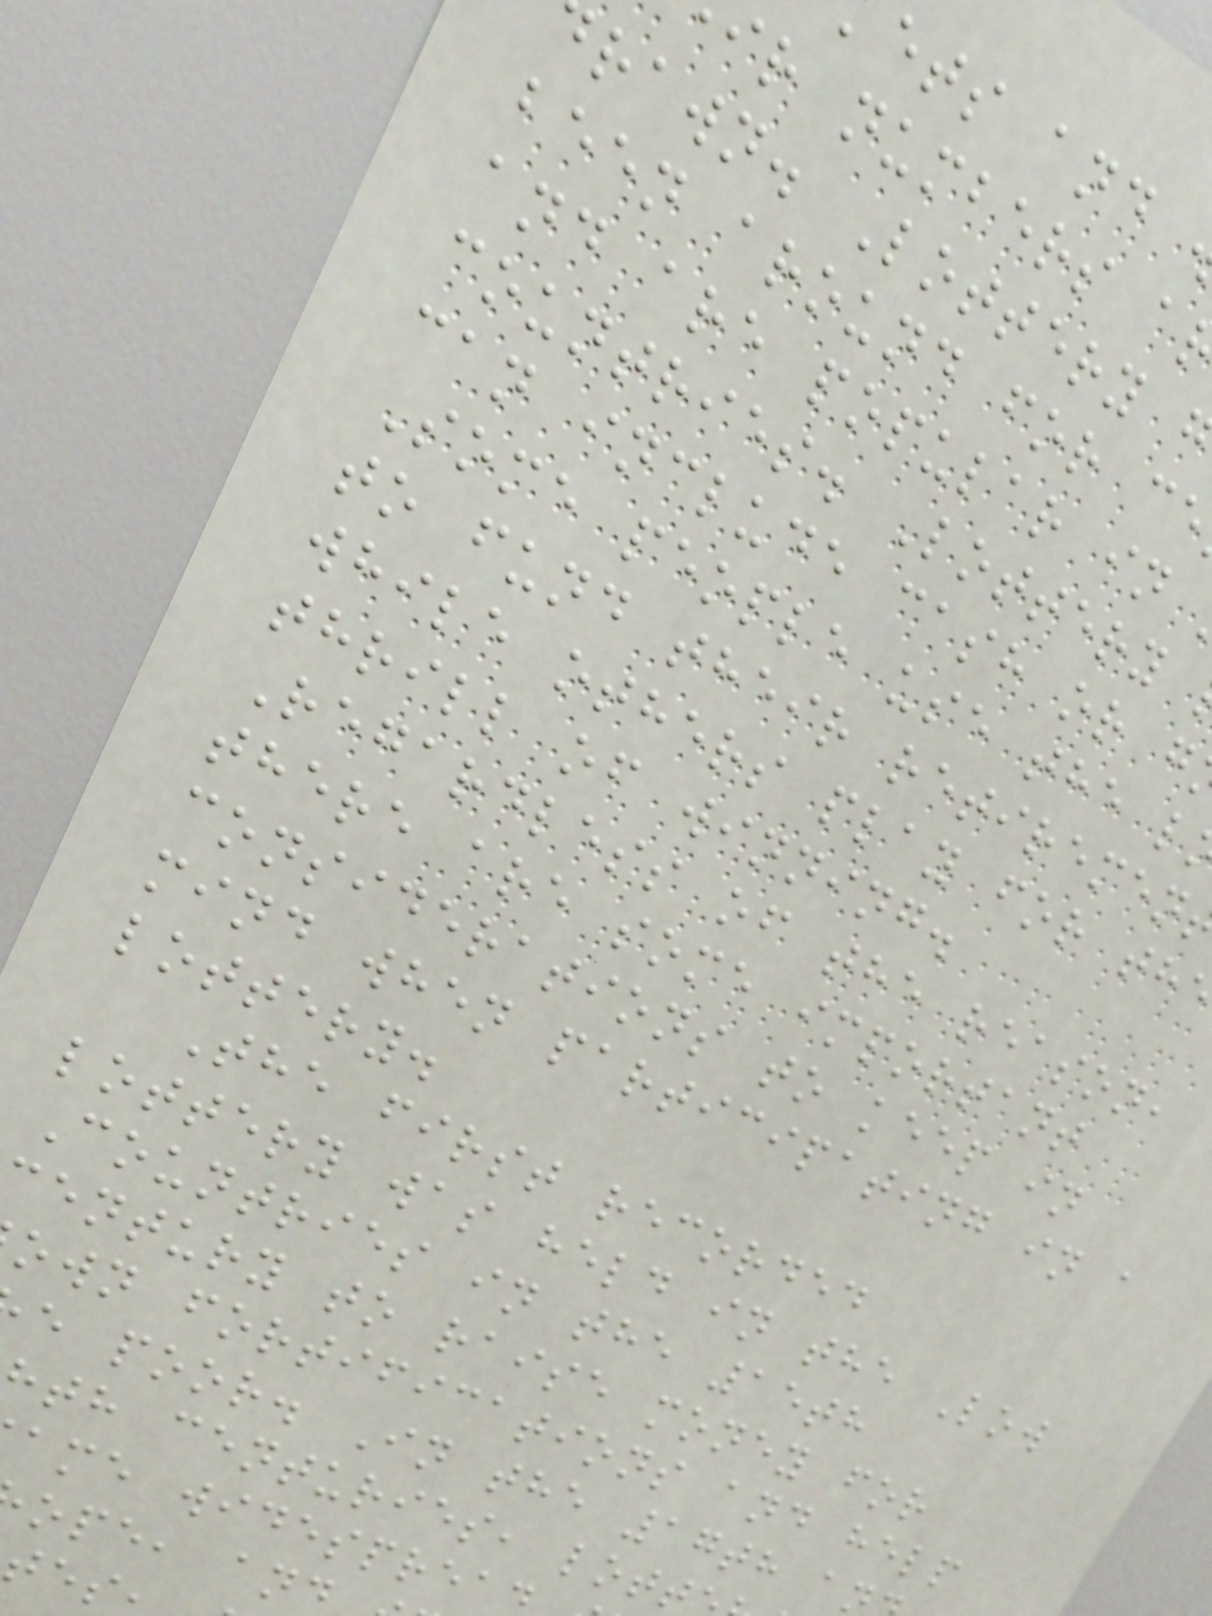ets and
ir numbers a
rawn. Lottery
been around for ce
and are popular in
countries. Lottery
can include cash or g
Some people use the l
to fund their retiremen
while others play for th
thrill of winning.
Regardless of the reason,
there are some important
considerations to keep in
mind when participating in a
lottery.
The first recorded
lottery was held in the Low
Countries in the 15th
entury to raise money for
own fortifications and help
e poor. In the 17th a
th centuries, lott
ame widesprea
ope, and
